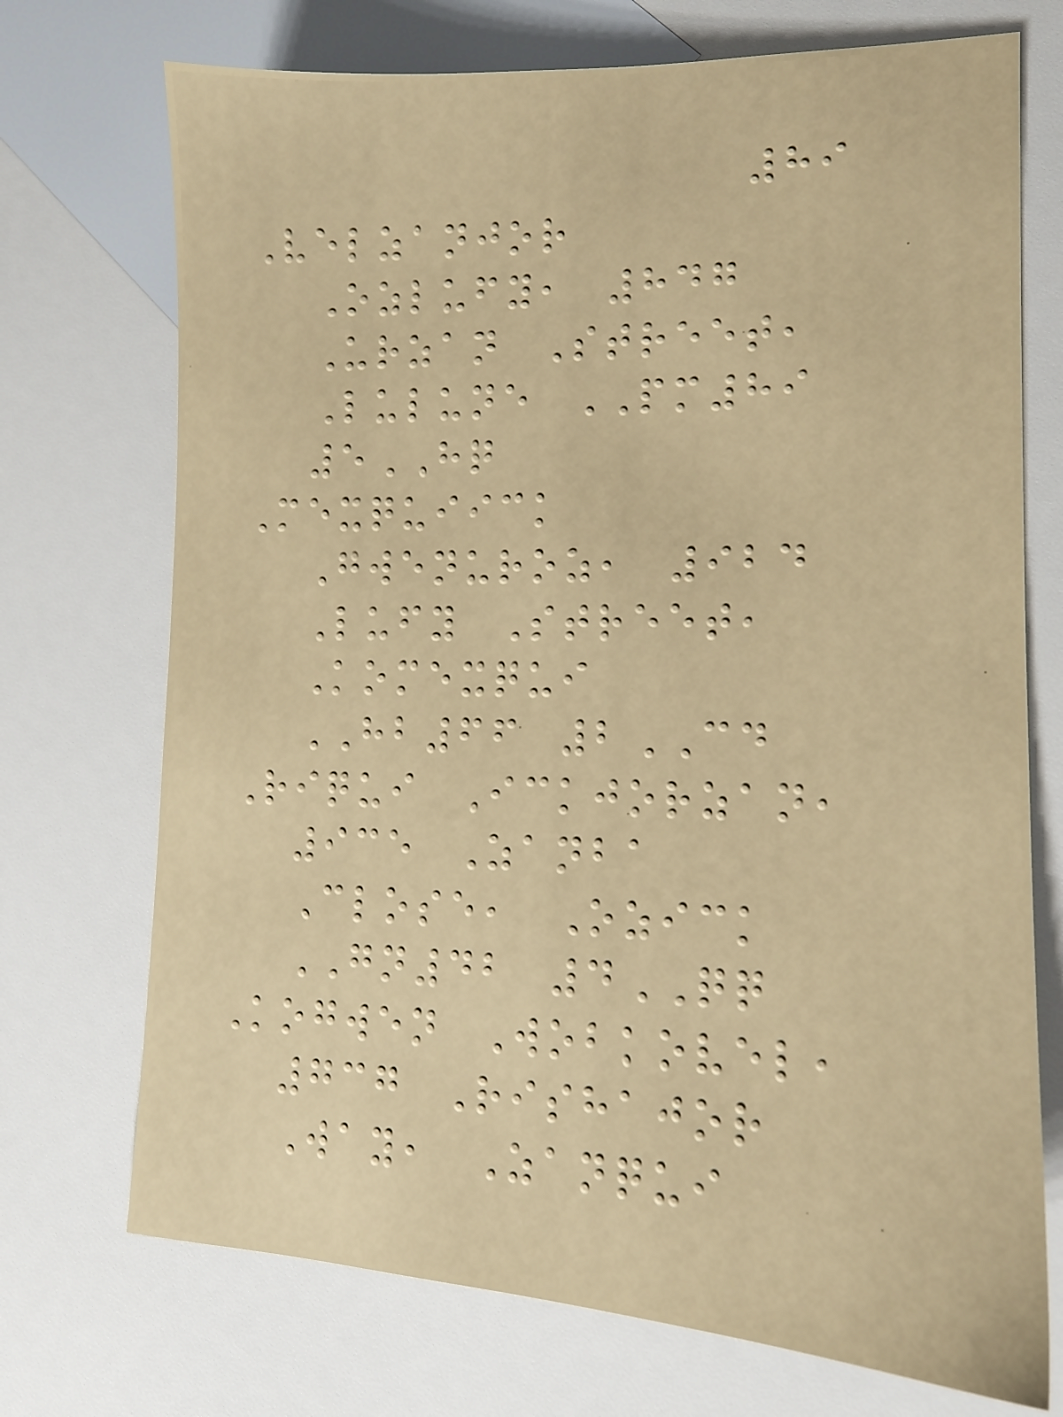89
Velzanjor
Ozlufy, 847
Urzan Street,
Lulune PM89
5HQ
Mexquiick
Gwenuroz, 924
Lufy Street,
Komexqui
HB66 2CD
Riqui Ickjorzan,
935 Zanba
Close, Ozick
GN42 4QQ
Kogwen Wobkovel,
737 Rishajor
Way, Zanqui
